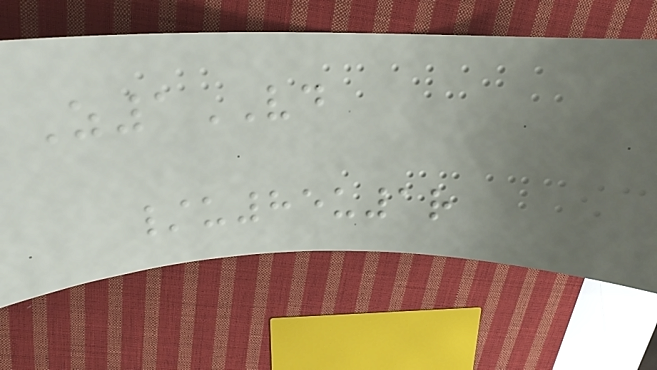Z1VD
/u85u1r
